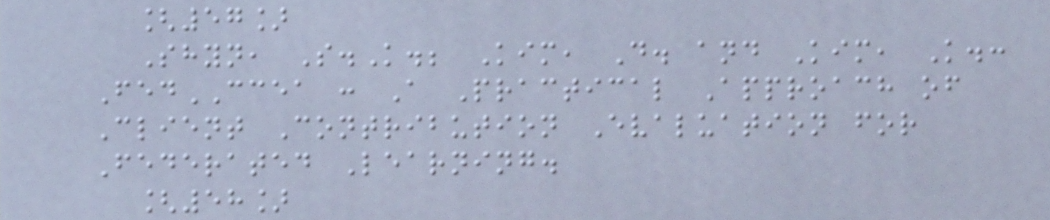[57]
Shyn, S.K.; Kim, D. and Kim, K.:
FedCCEA : A Practical Approach of
Client Contribution Evaluation for
Federated Learning.
[58]
